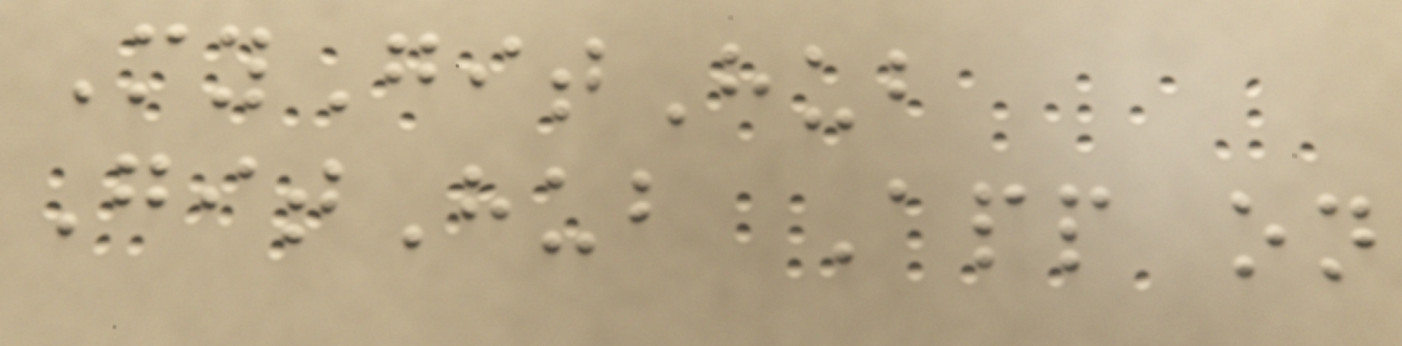MyGitHub
GitHub App on
